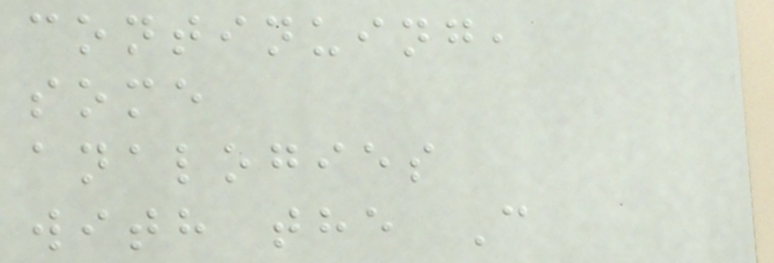continuing,
some
analogies
with the C
